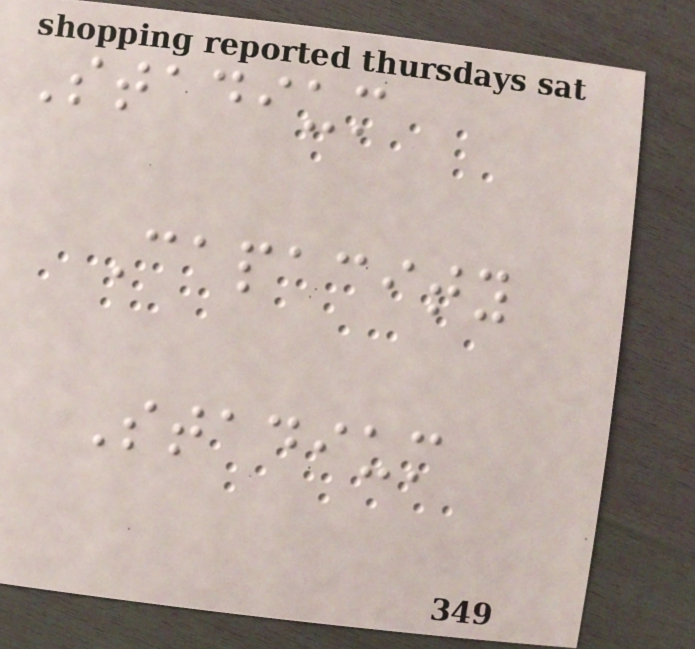Stadium
Capacity
Stadium
